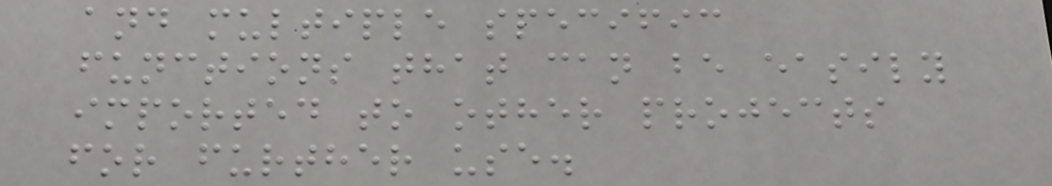and multiple specific
functions that can be easily
imported to other projects
for further use.
